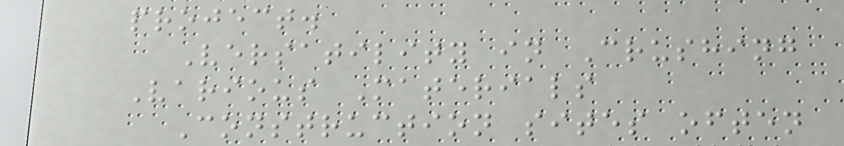project.
Versatility in Crushing
Various Materials
Construction sites often
